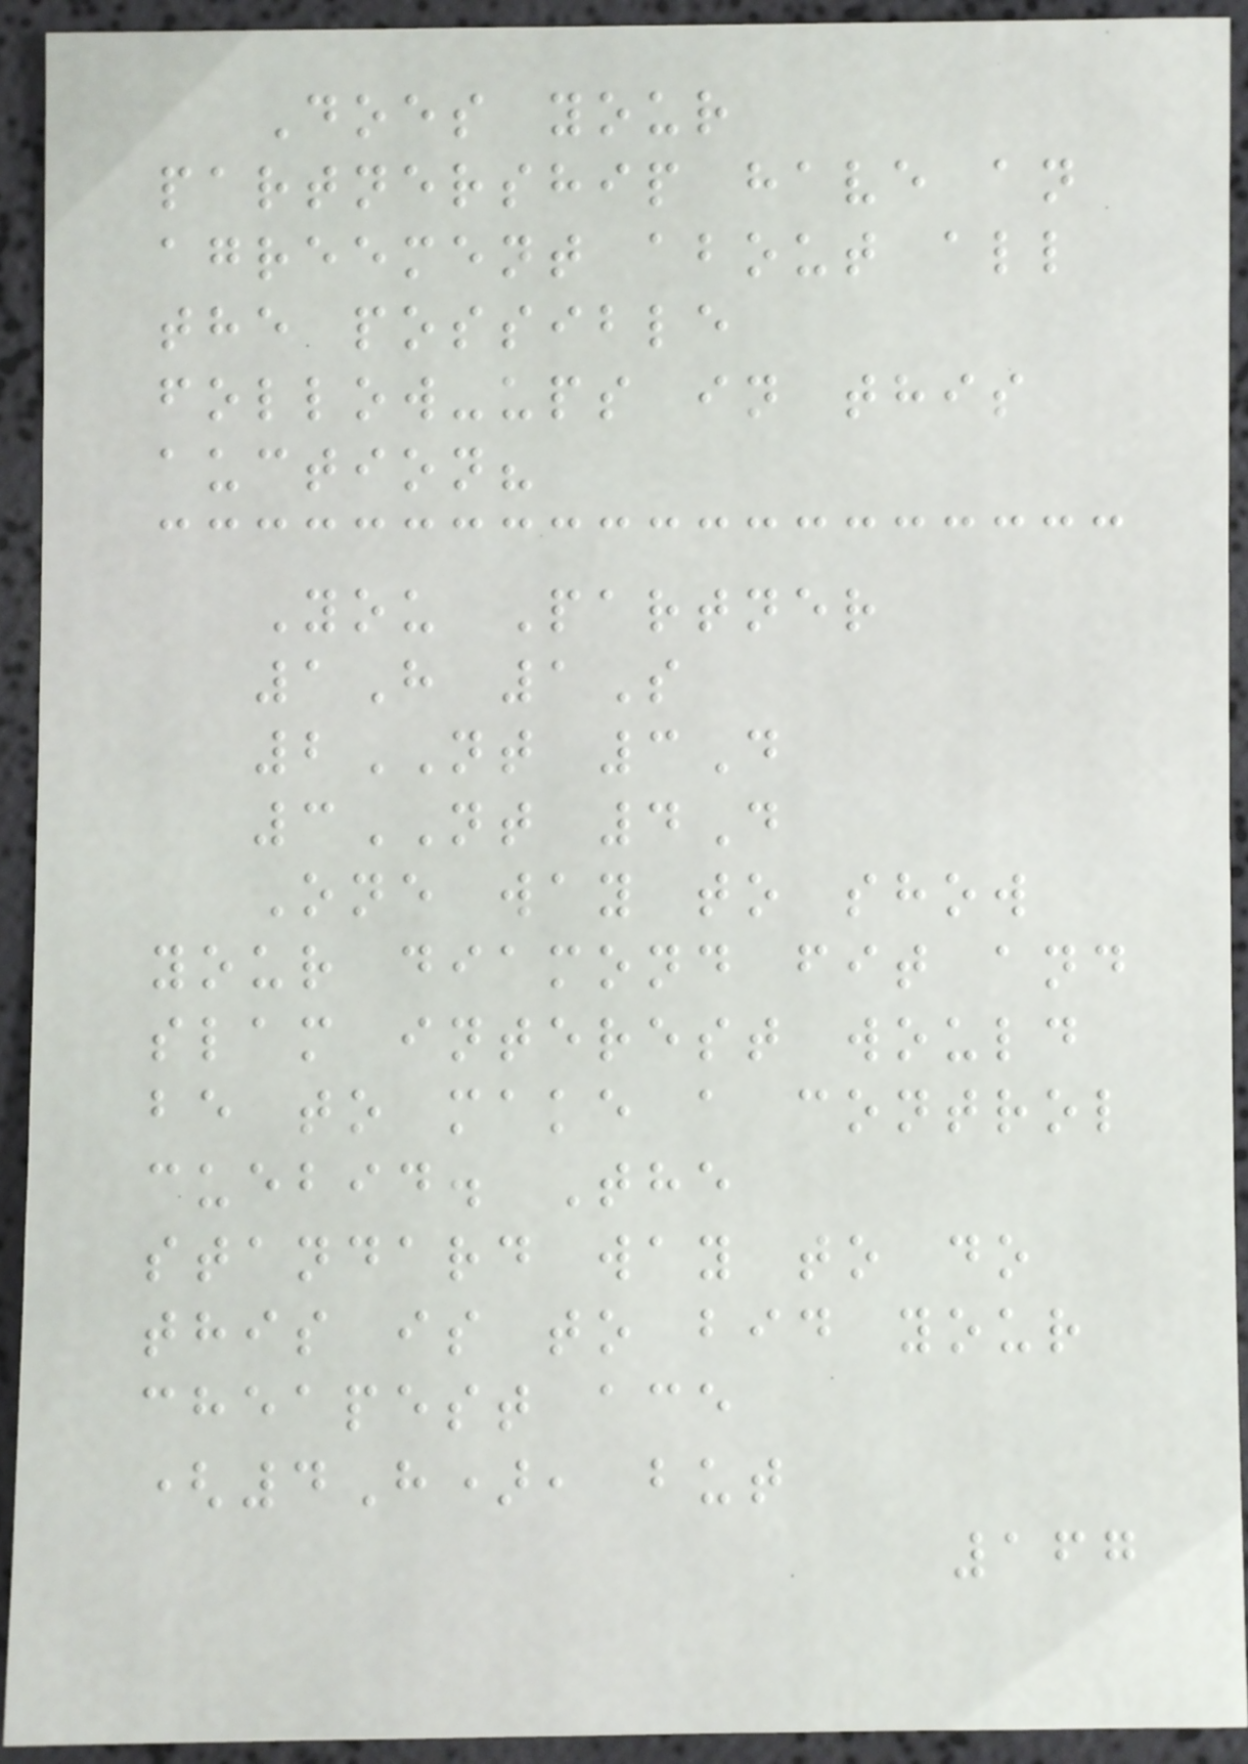Does your
partnership have an
agreement about all
the possible
follow-ups in this
auction?
You Partner
1H 1S
2NT 3D
3NT 4D
One way to show
your diamond fit and
slam interest would
be to make a control
cuebid. The
standard way to do
this is to bid your
cheapest ace
(4H), but
167
